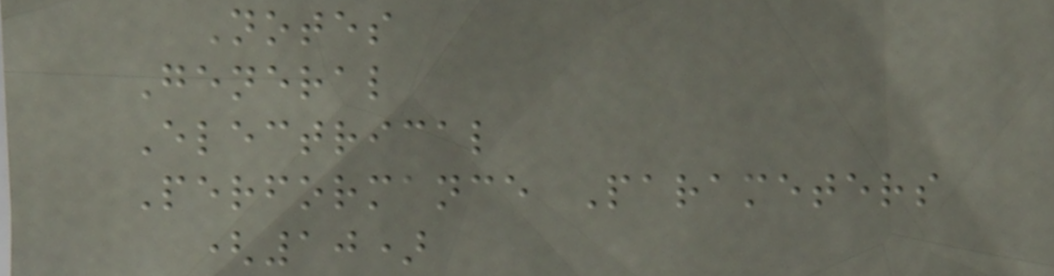Notes
General
Electrical
Performance Parameters
(10)
